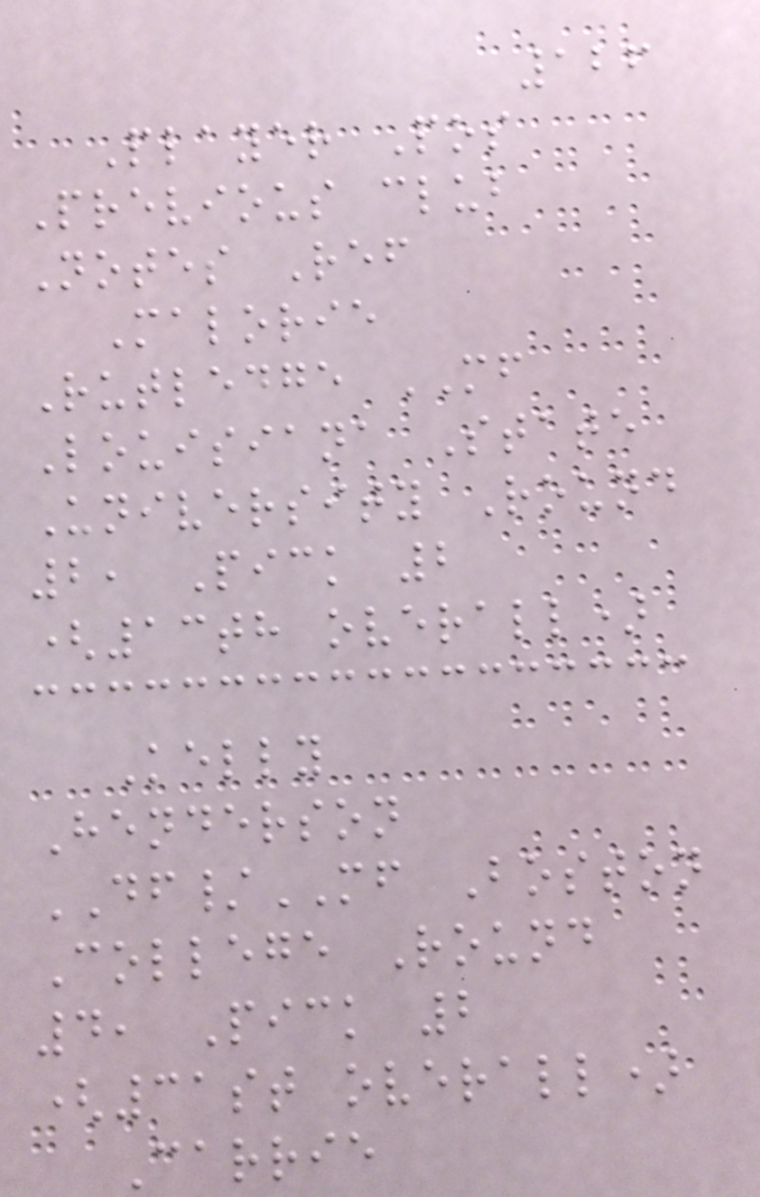126
Player Pos
Previous club
Notes Ref
Malorie
Rutledge MF
Louisiana State
University Round
2, Pick 2
(13th overall)
Kelly
Henderson
DF/MF Boston
College Round
4, Pick 2
(31st overall)
Carrie
